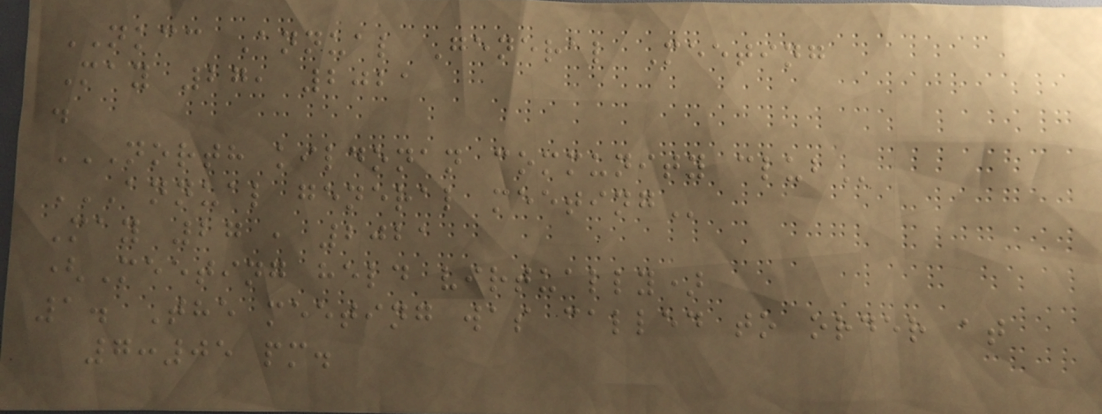NKCC Annual General Meeting
May 27, 2021
.
NORTH KILDONAN COMMUNITY CLUB
ANNUAL GENERAL MEETING
May 27 , 2021
(Meeting held virtually)
1. The meeting was called to order at
7:05 pm.
